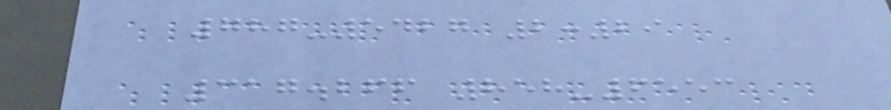787-5427 2:29
317.266 858-6553
